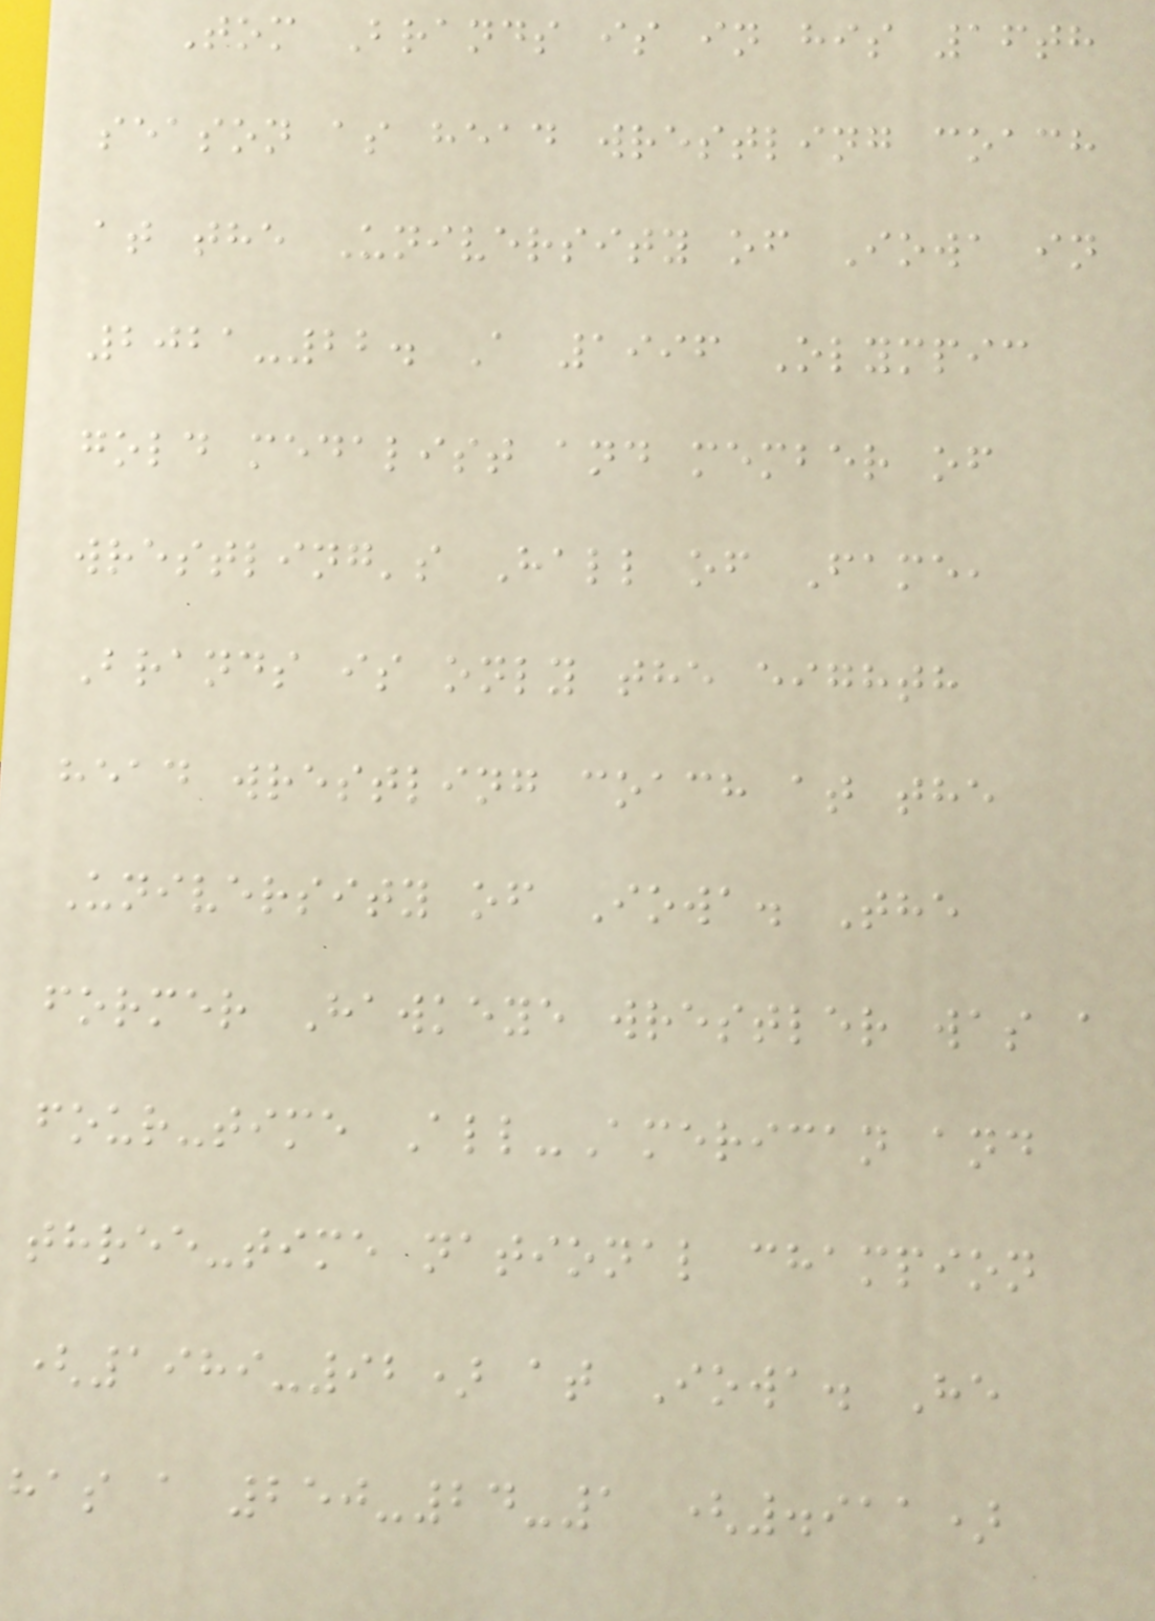Tom Brands is in his 16th
season as head wrestling coach
at the University of Iowa in
2021-22. A 1996 Olympic
gold medalist and member of
wrestling's Hall of Fame,
Brands is only the eighth
head wrestling coach at the
University of Iowa. The
former Hawkeye wrestler was a
four-time All-American and
three-time national champion
(1989-92) at Iowa. He
has a 250-24-1 (.911)
